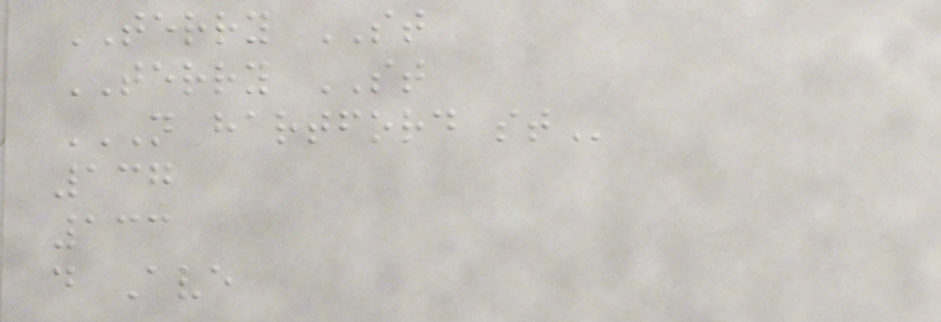TERRY ST
TERRY ST
N HARTFORD ST
137
133
d Ave
